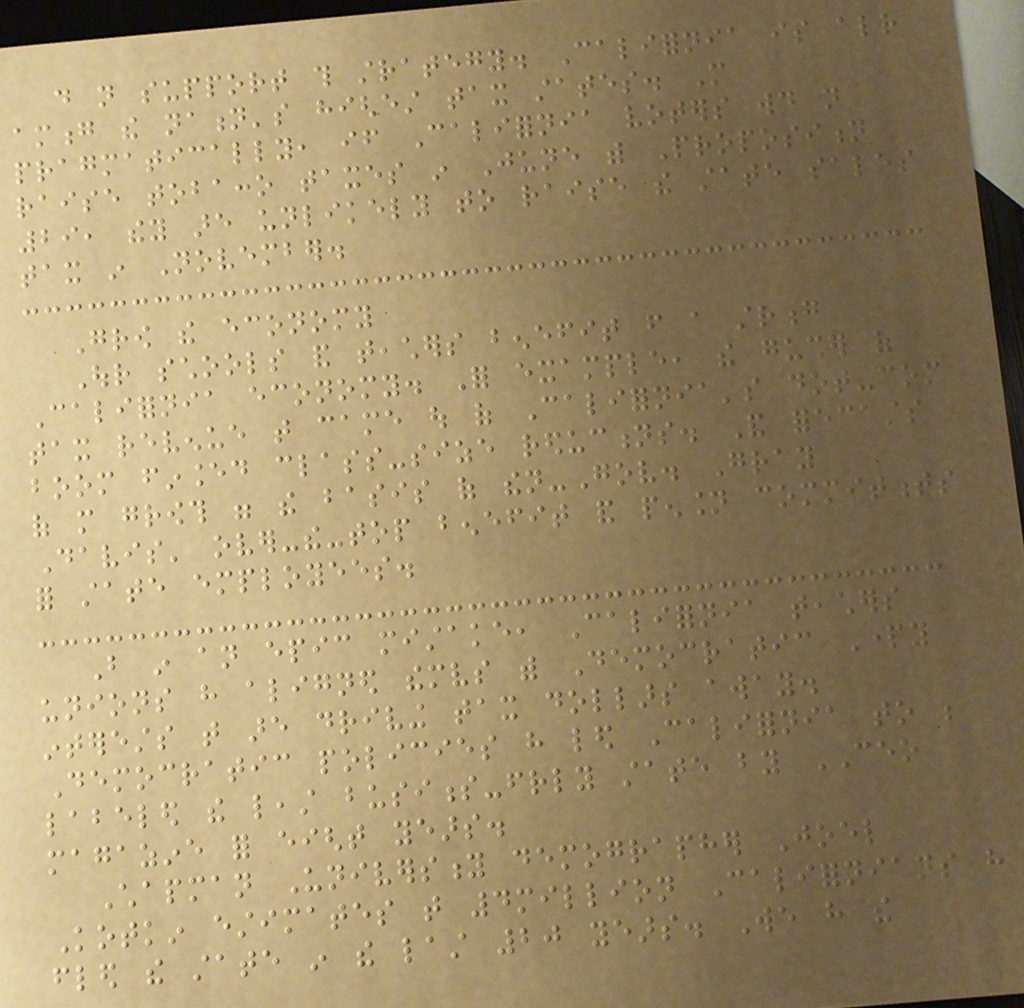do not support this strategy. California is already
among the nation's highest tax states. More
pragmatically, if California voters would not
raise tobacco taxes in June with Proposition
29, they are unlikely to raise the state sales
tax in November.
Grow the economy
Our schools and teachers benefit from a strong
California economy. For example, the gusher of
tax revenue that came out of California's dot-com
boom financed class-size reductions. And forecasts
of more growth were the basis of then-Gov. Gray
Davis' over-the-top benefit and pension commitments
for state employees.
But in an epic mistake, California teachers
unions have aligned themselves with Democratic Party
interests that are driving tax dollars away.
Democratic policies have led California to be
labeled the least business-friendly state by CEO
magazine for eight years.
Chapman University demographer Joel
Kotkin estimates that 4million Californians have
fled the state in the last 20 years. We have the
